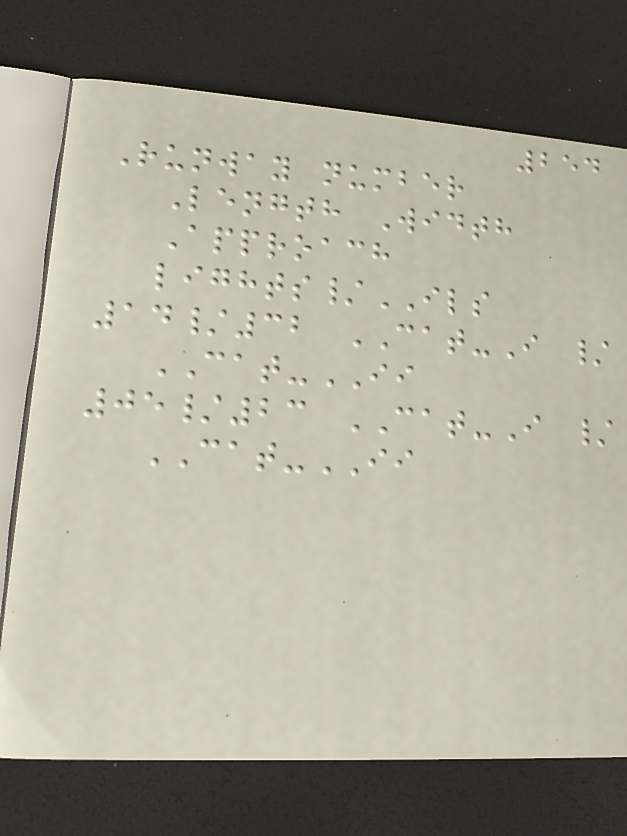254
Runway number
Length Width
Approach
lights/ILS
14/32 CAT-I /
CAT-II
05/23 CAT-I /
CAT-II
